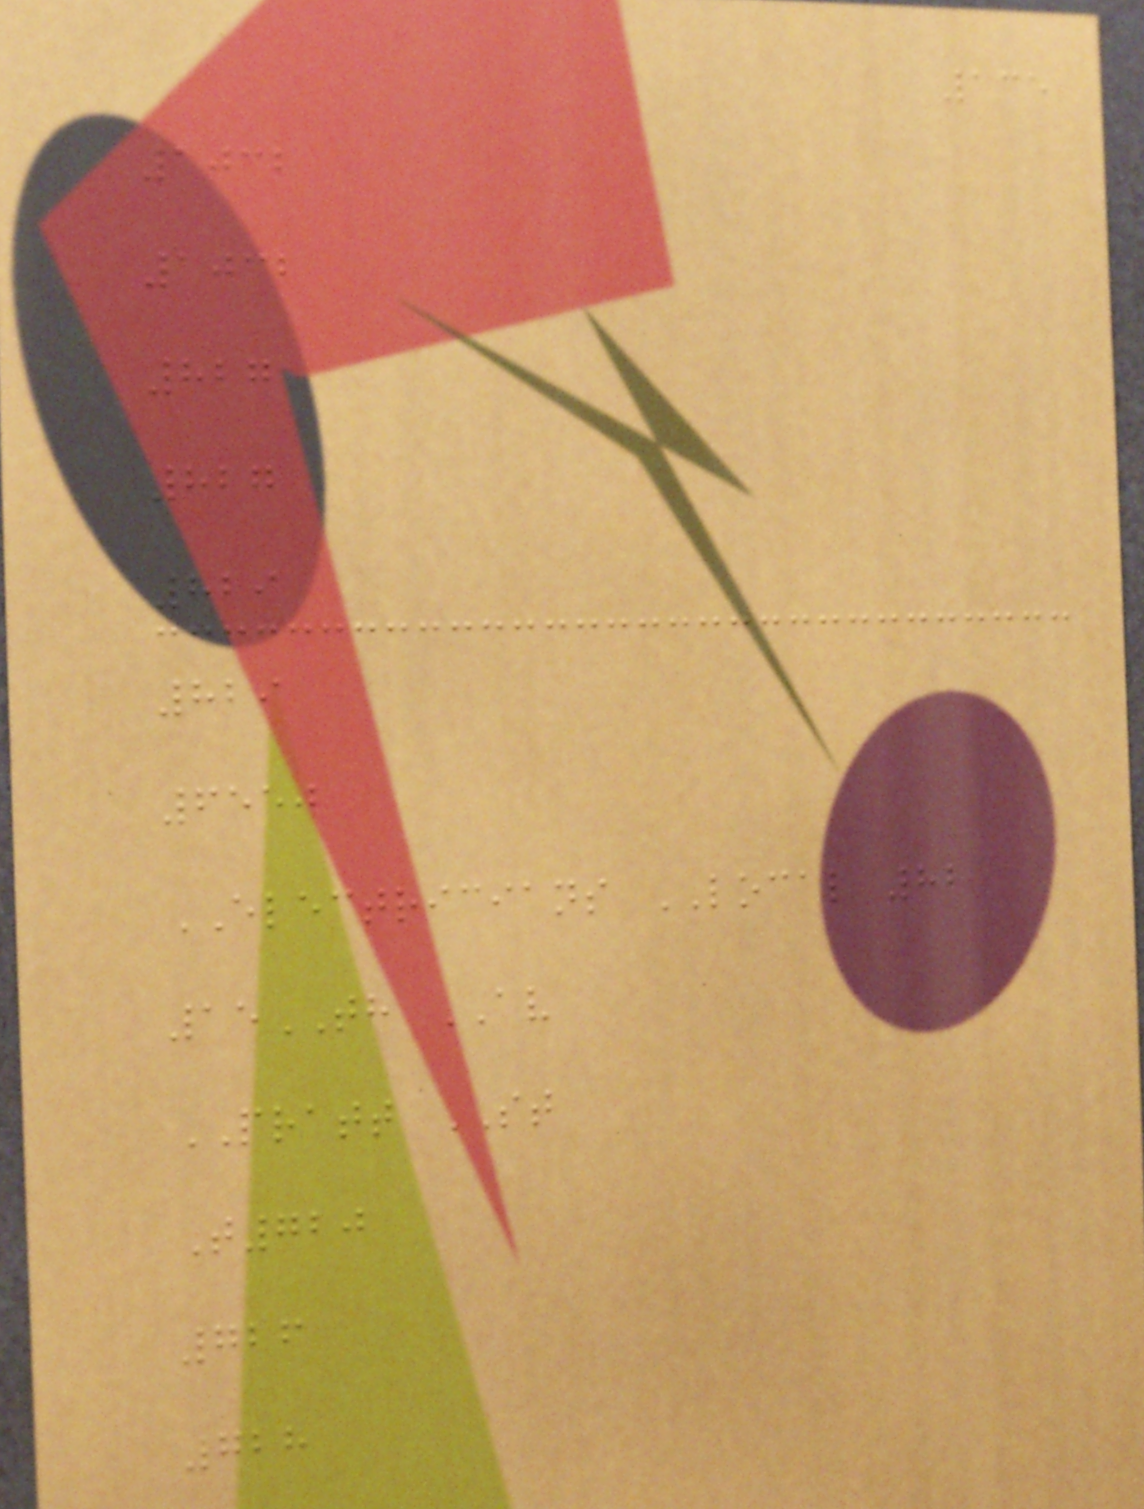135
1032
1032
827
827
829
829
6550
ELECTRICIANS LOCAL 82
15TH AV
PRATT ST
T720
726
728
